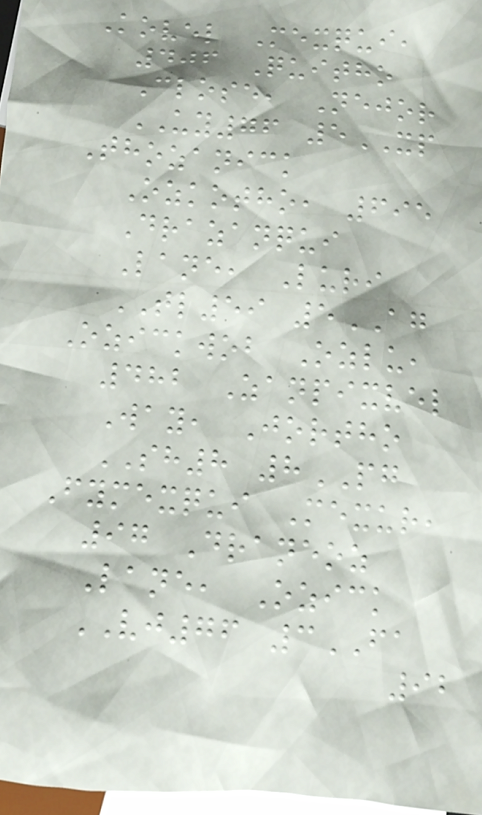Kovel Mexqui,
406 Quitho
Close, Nejor
UY76 5XP
Thozanick
Ozkotho, 695
Drazanqui
Lane, Luri
TL59 5AG
Ozickwob Ozlu,
482 Zanpixvel
Way, Jortho
SH8 8PG
Fymexqui Mexur,
97 Draneoz
Lane, Ozick
VJ76 3FA
92
